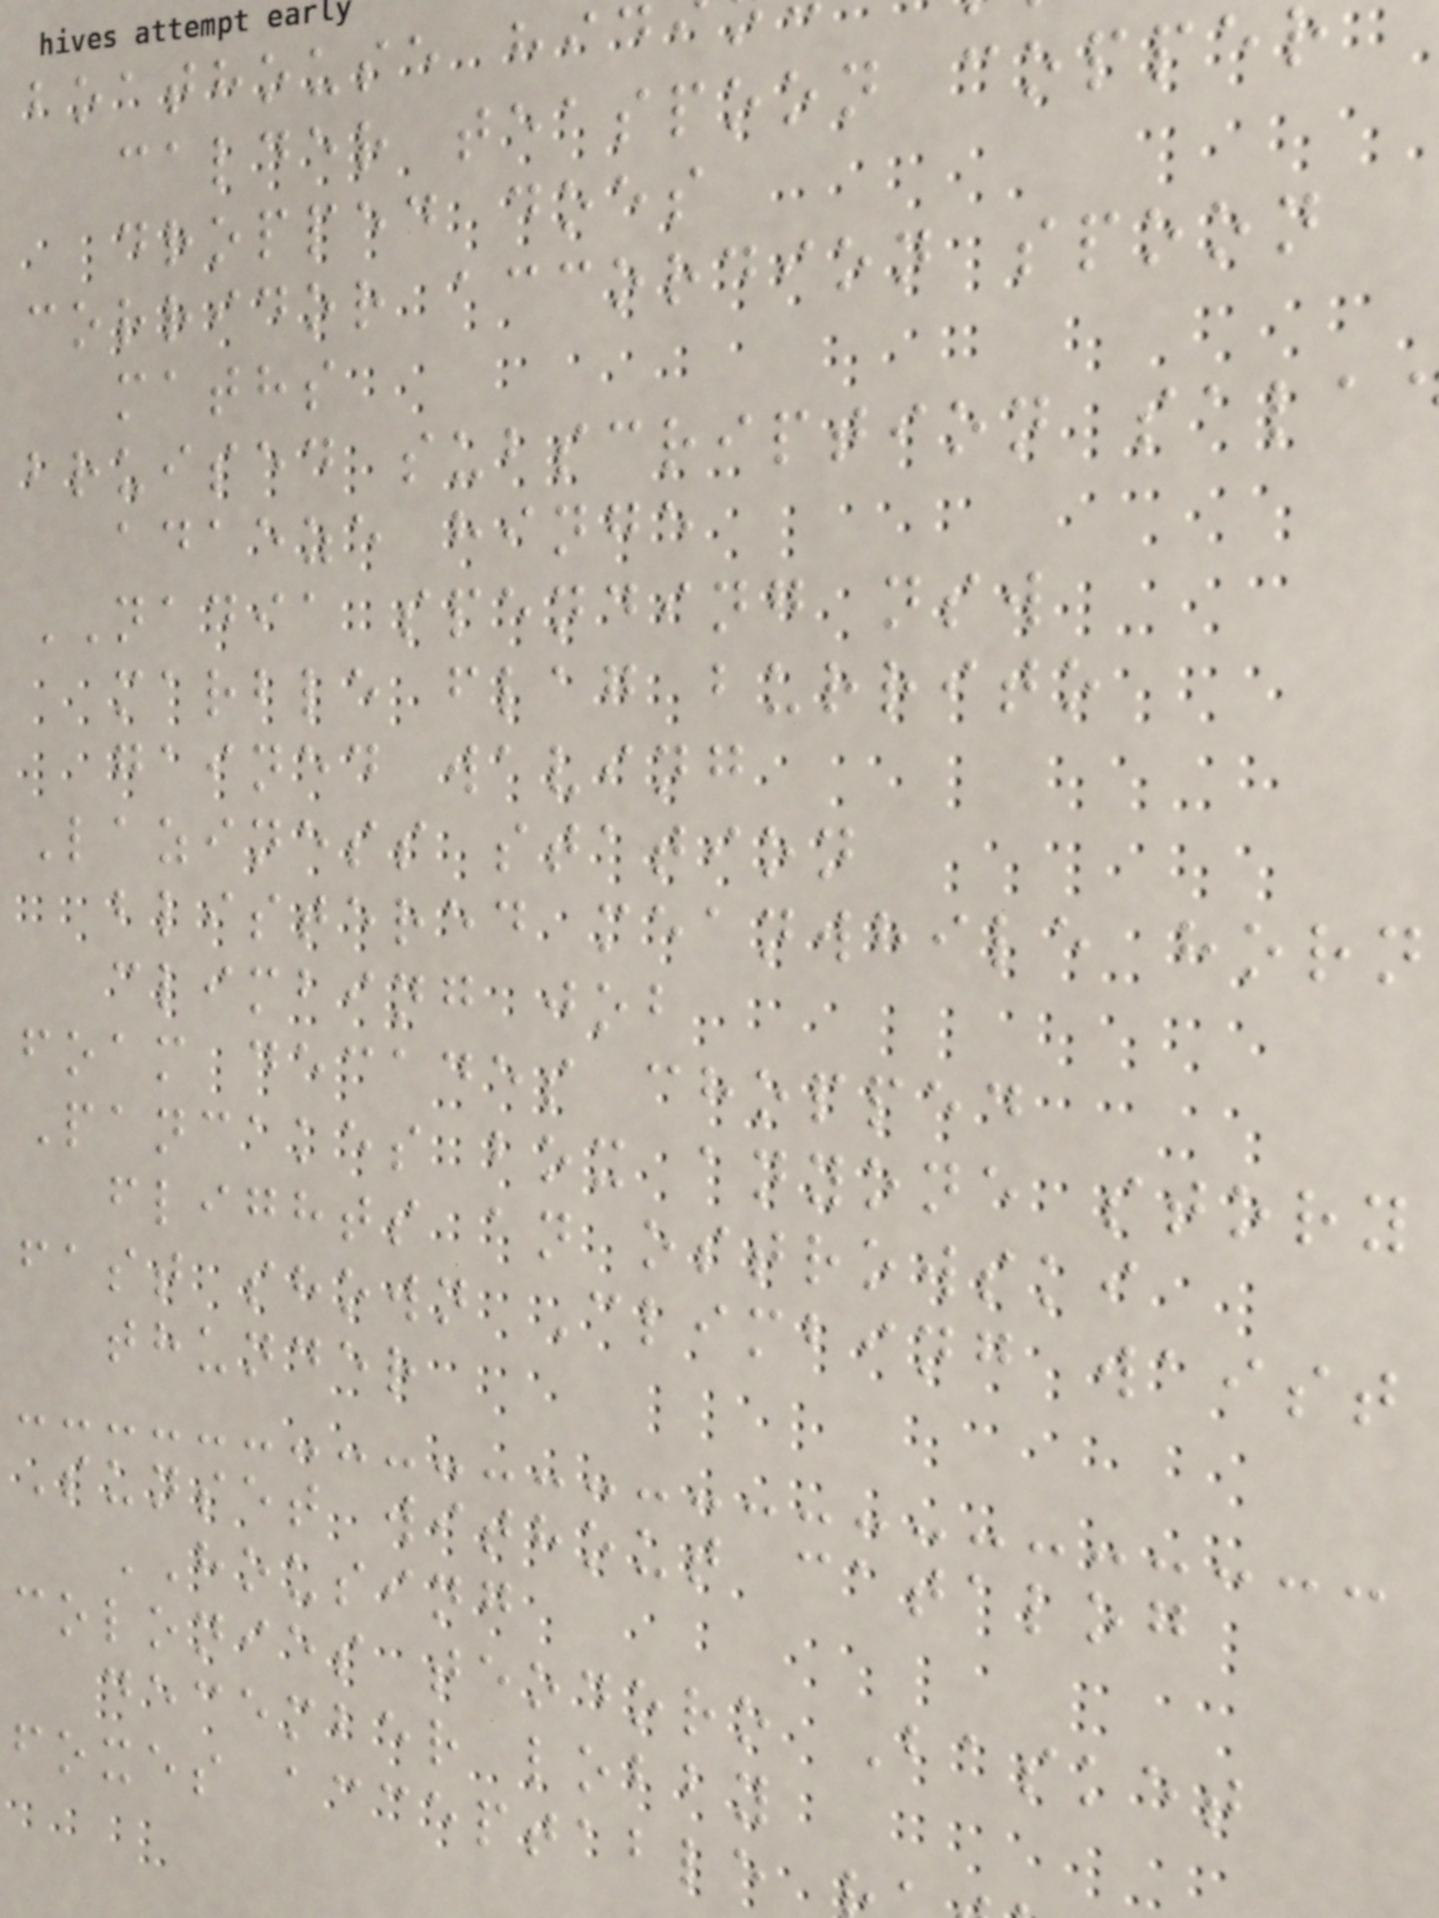boathouse hid
calder teaspoon coppe
dropped does
corridor accordion spoon
maths
bruised subscription sala
adaeze hinge
NADIA spending nsw
marble flag burrito
gained waving
Laziness station
blistered meanwhile horn
climbing job
foam decades chopped
Pancakes box anyone story
flights an ostrowski
fast shown Climbing waist
thunder
Sunset without catalog
HOUSING
colonies teodoro Basket
december lobby
foxes acceptable
